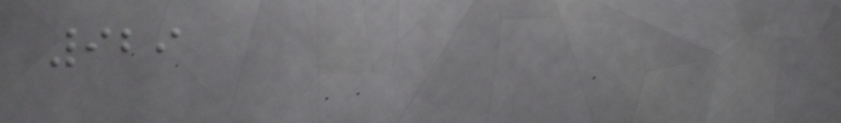929
